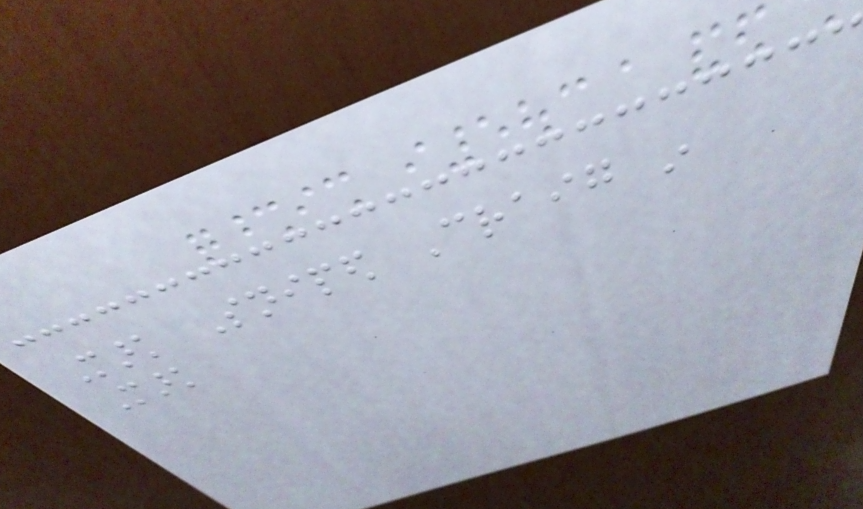Mark Sniped Craig in
Mark
